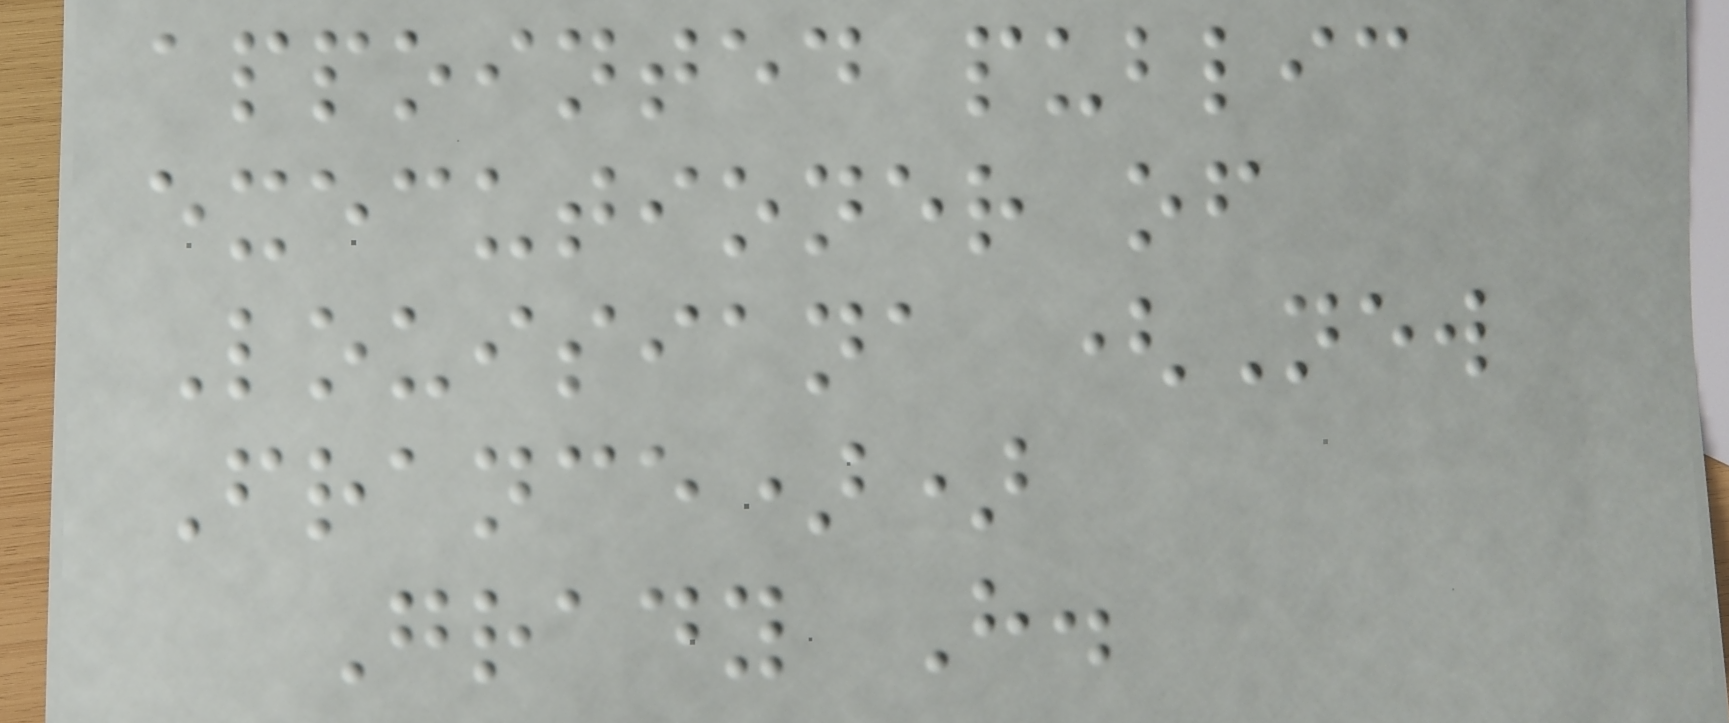appointed public
executioner of
Louisiana (New
France))
Grady H.
